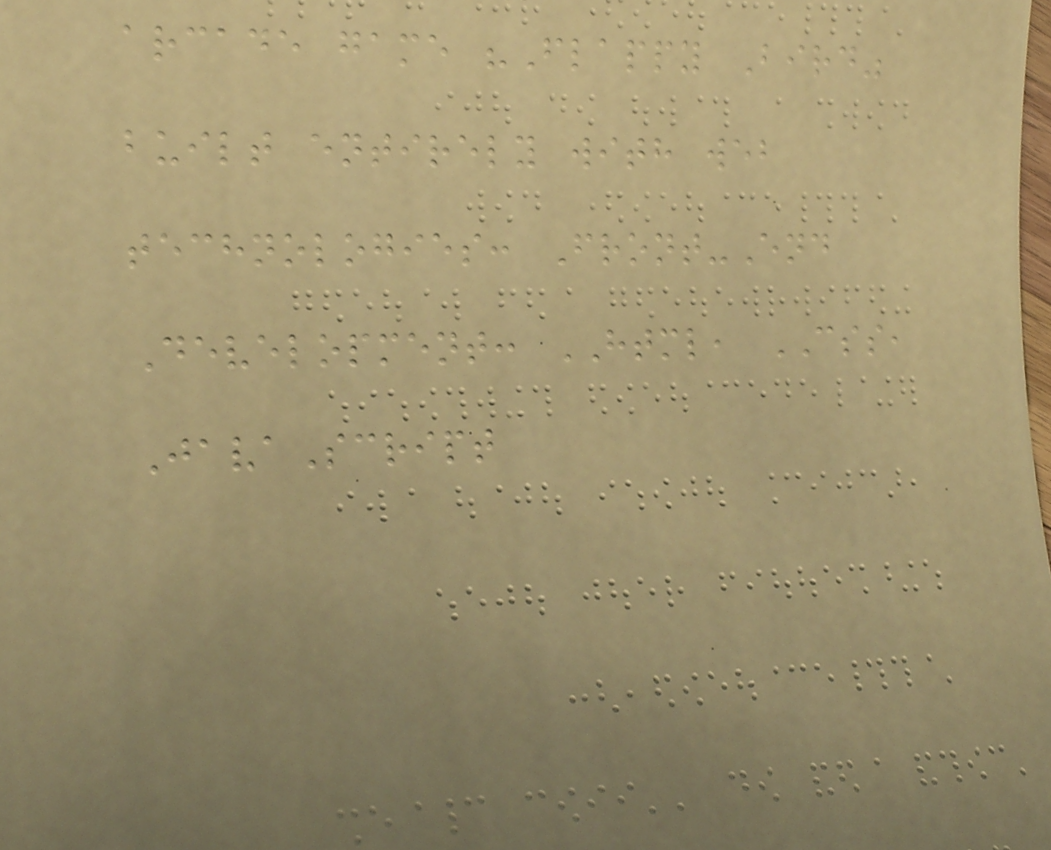arcade game "Flappy Bird"
built entirely with web
technologies: Front-End
Development: HTML, CSS,
JavaScript
